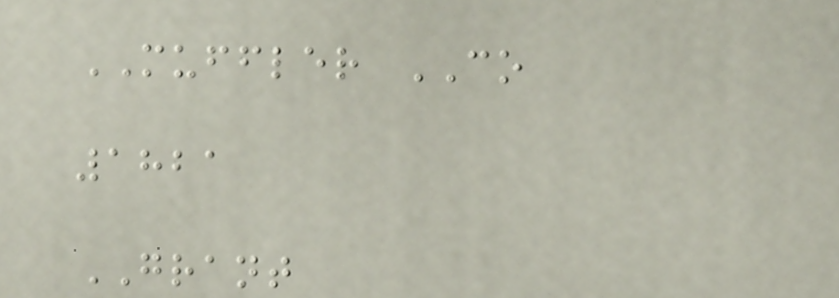MUFFLER CO
1821
GRANT
